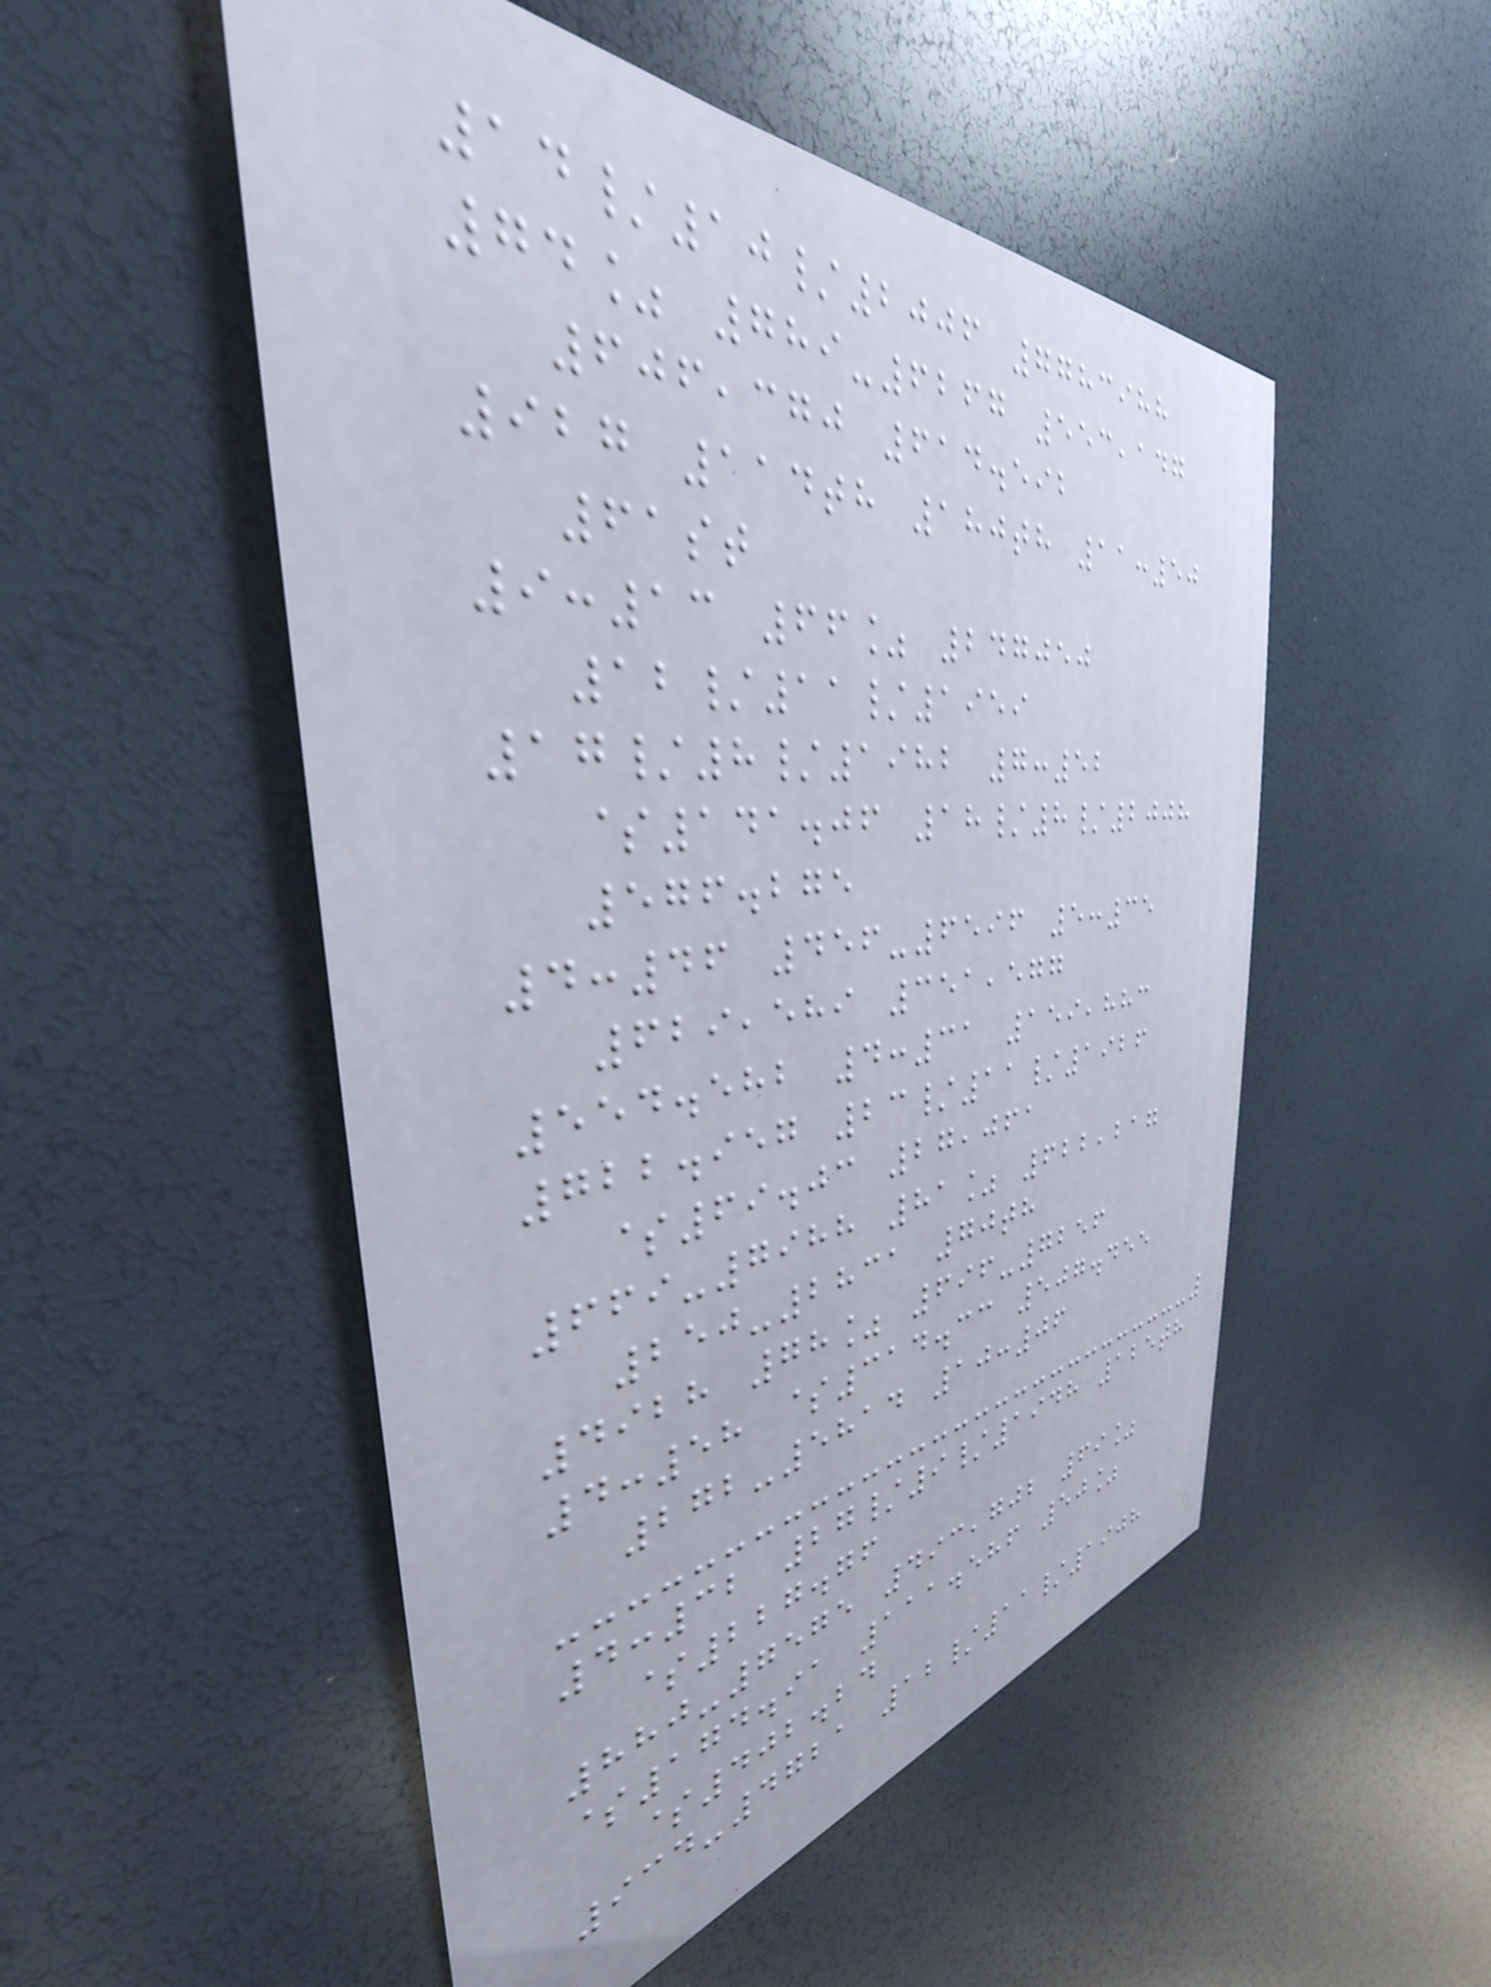14/10/2006 7783988
74% 789-6267 553,147
606,370 614.592
927 114th 180th 11:50
61st
9:13 66% 247050
12/11/1959
17/8/1982 7:52
$141.06 18/8/2008
576.275
4:46 456-6596 5:35
629,589 351,577
554.582 4:31 159,883
722.957 23/11/1926
$69.03 27,061
669-7988 81% 622,217
250-2831 70th
4928 78% 696-7256
4:58 $314.33 507.455
272-5814 10:06
4:32 27/9/1948 125th
$227.76
880-7575 493,702 69%
$174.91 111.586 50%
$402.24
934-4721 12/11/1908
